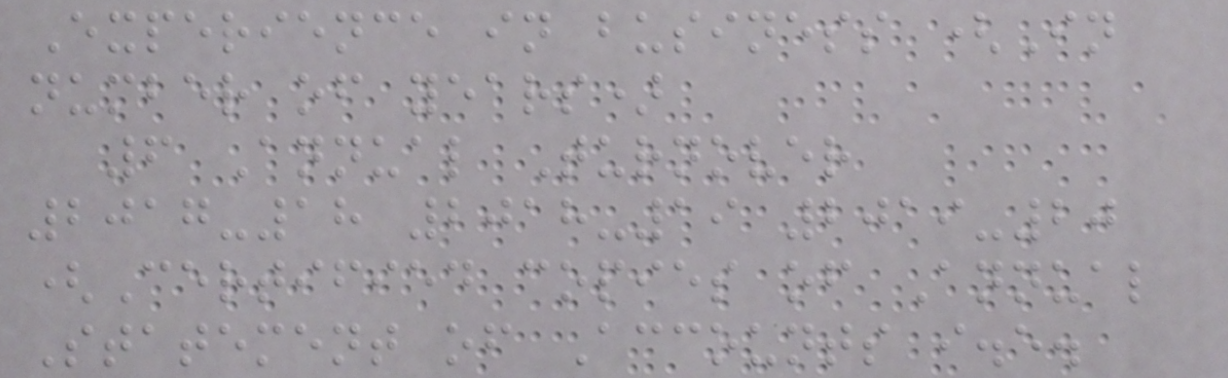Experience in business (In
number of years)
6 Annual Turnover
2017-18 2018-19 2019-20
(Certified copies of Annual
Statement of Accounts i.e.
